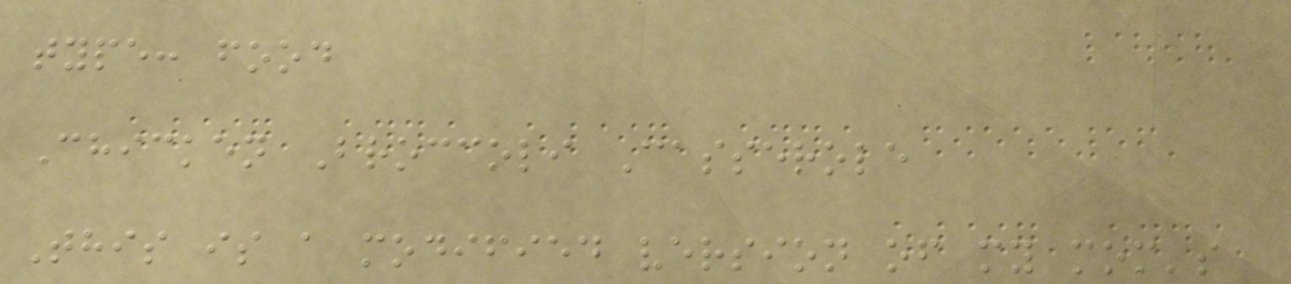type: food
Chicken Broccoli Casserole
This is a modified version of my mom's
